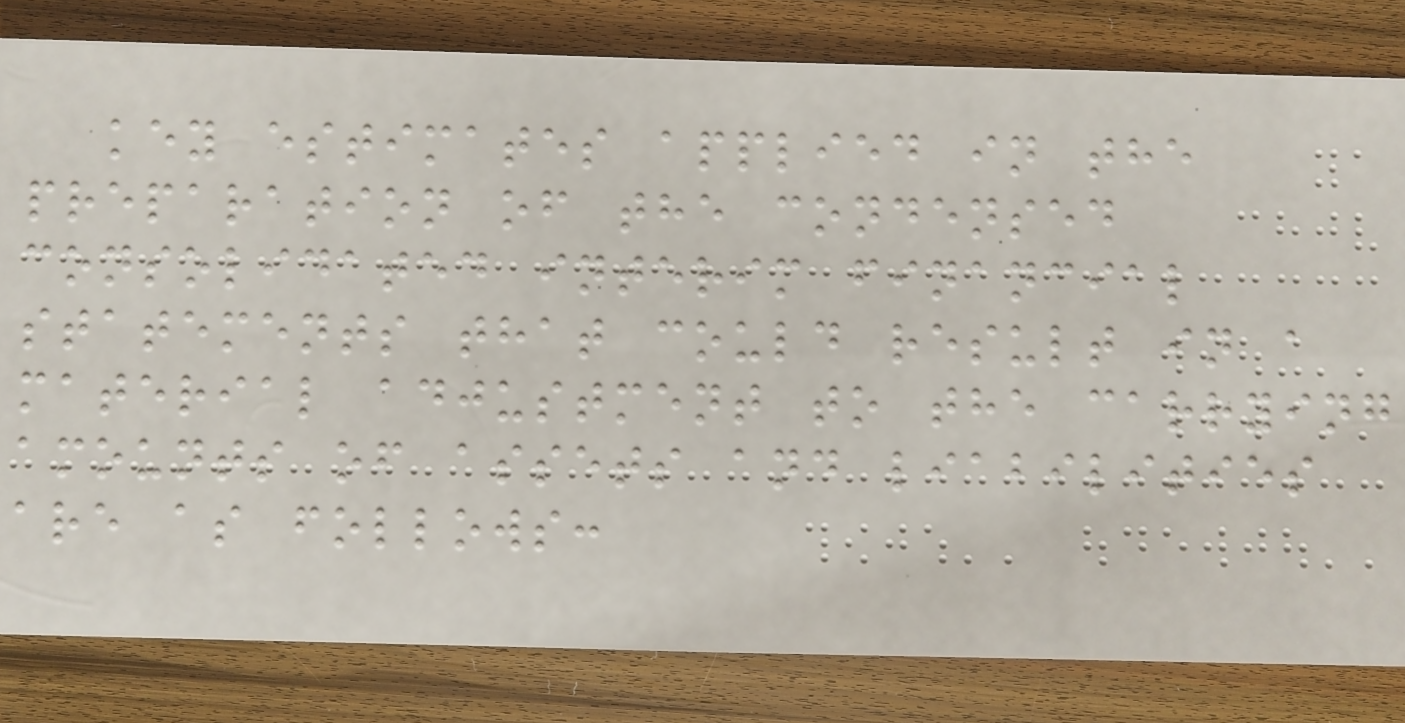key estimates applied in the
preparation of the condensed
consolidated interim financial
statements that could result in a
material adjustment to the carrying
amounts of assets and liabilities
are as follows:
